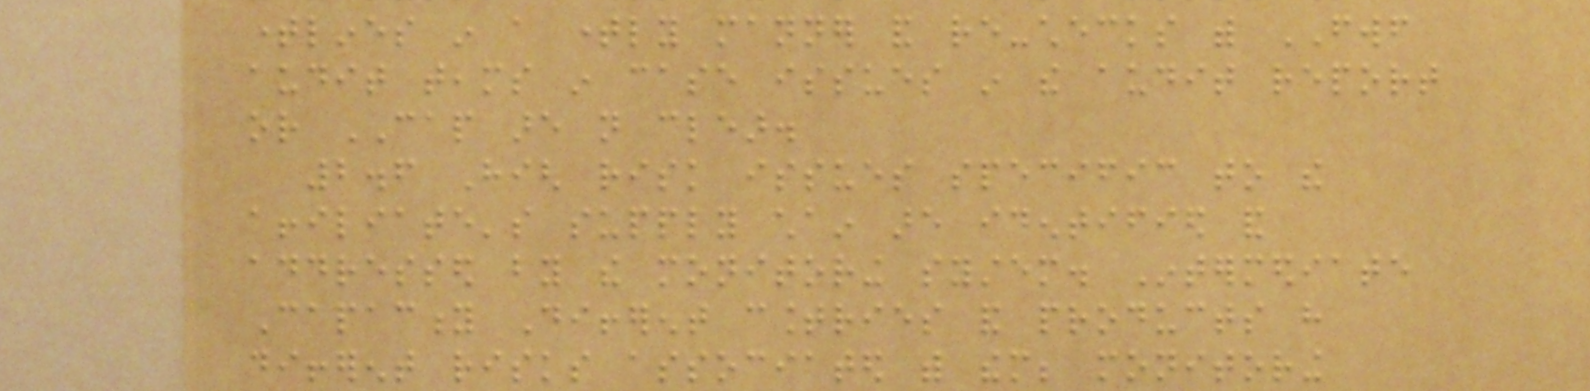timelines in a timely manner and re-checks with FWF
audit teams in case issues in the audit report
or CAP are not clear.
2.6 High risk issues specific to the
affiliate's supply chain are identified and
addressed by the monitoring system. Intermediate
Capacity Different countries and products have
different risks associated with them; monitoring
